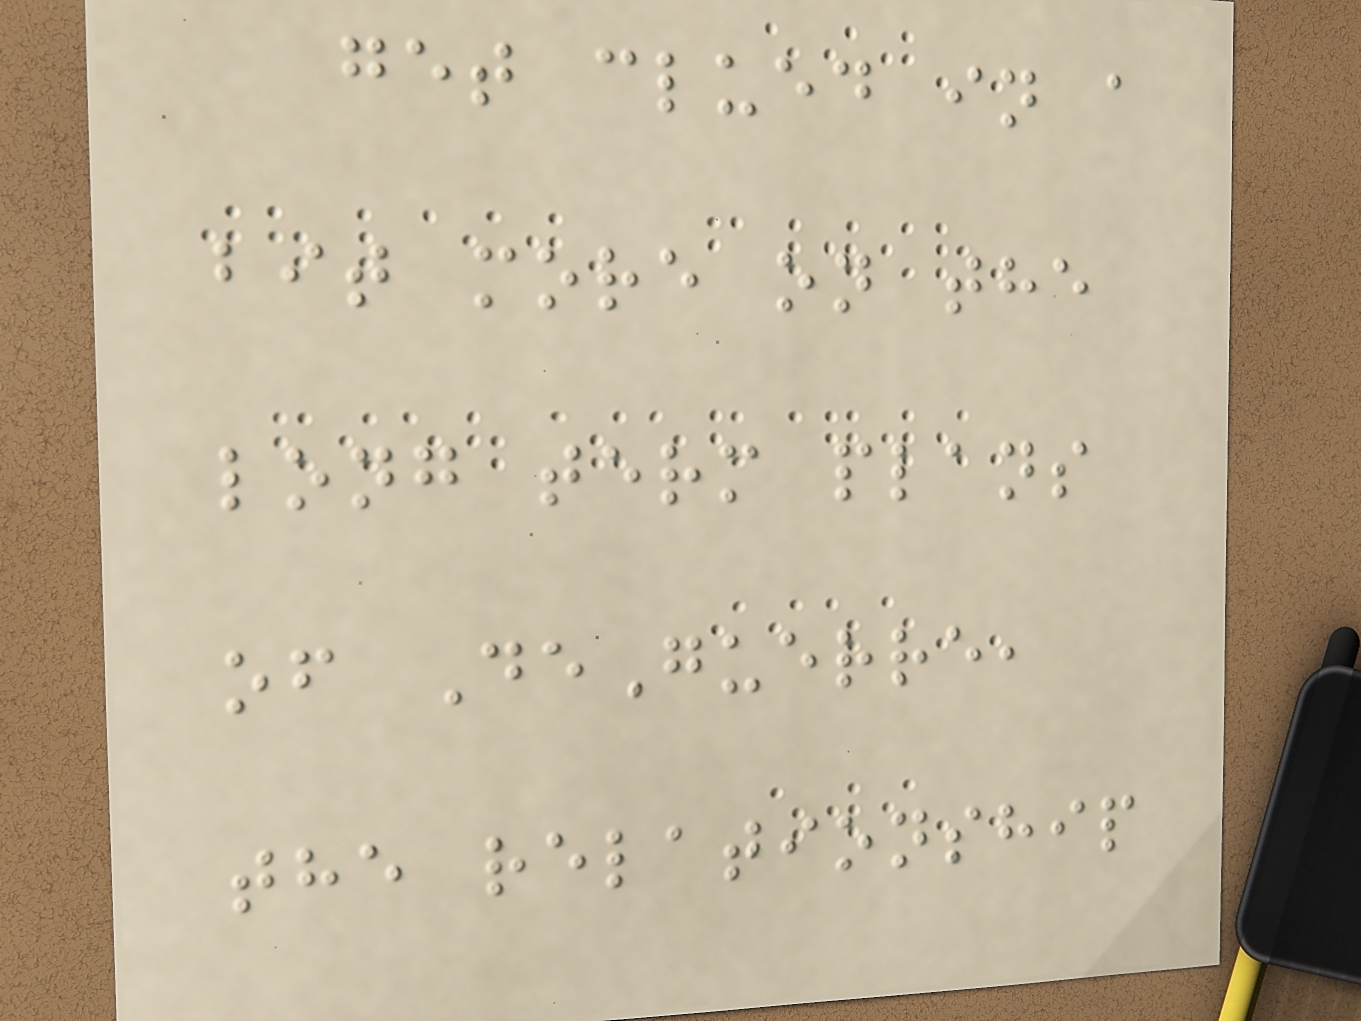get clued in a
bit more on the
long term plans
of DeGuerre,
the relationship
